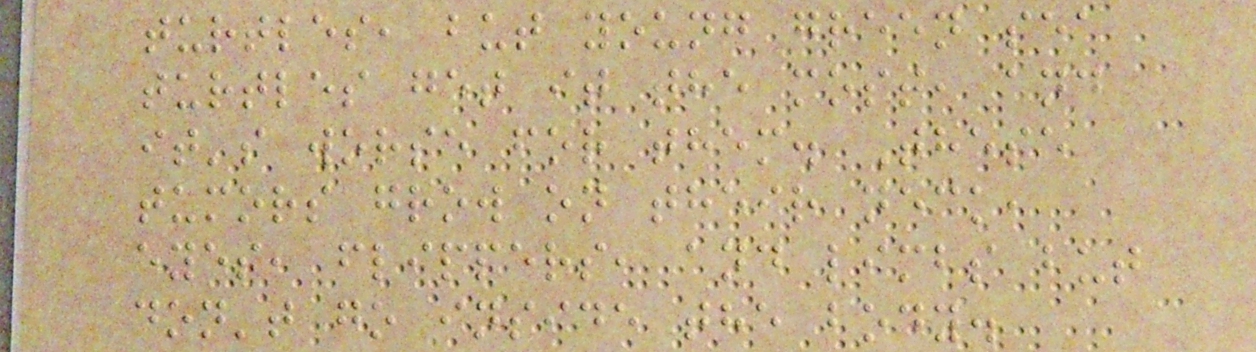turtles, but young green sea
turtles get it the most, and
it's worse for them. These
tumors grow on their neck,
eyes, flippers, and limbs but
don't go inside the body.
